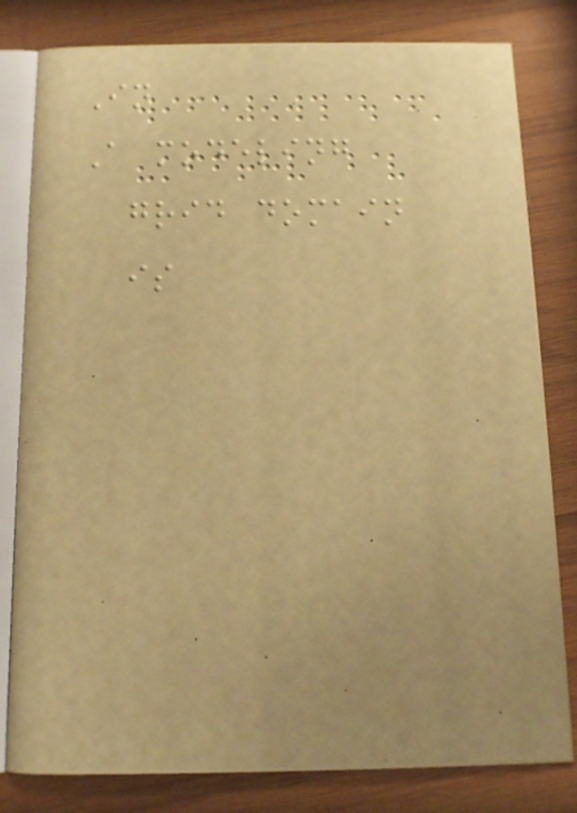In
A modeling
grid domain
is
